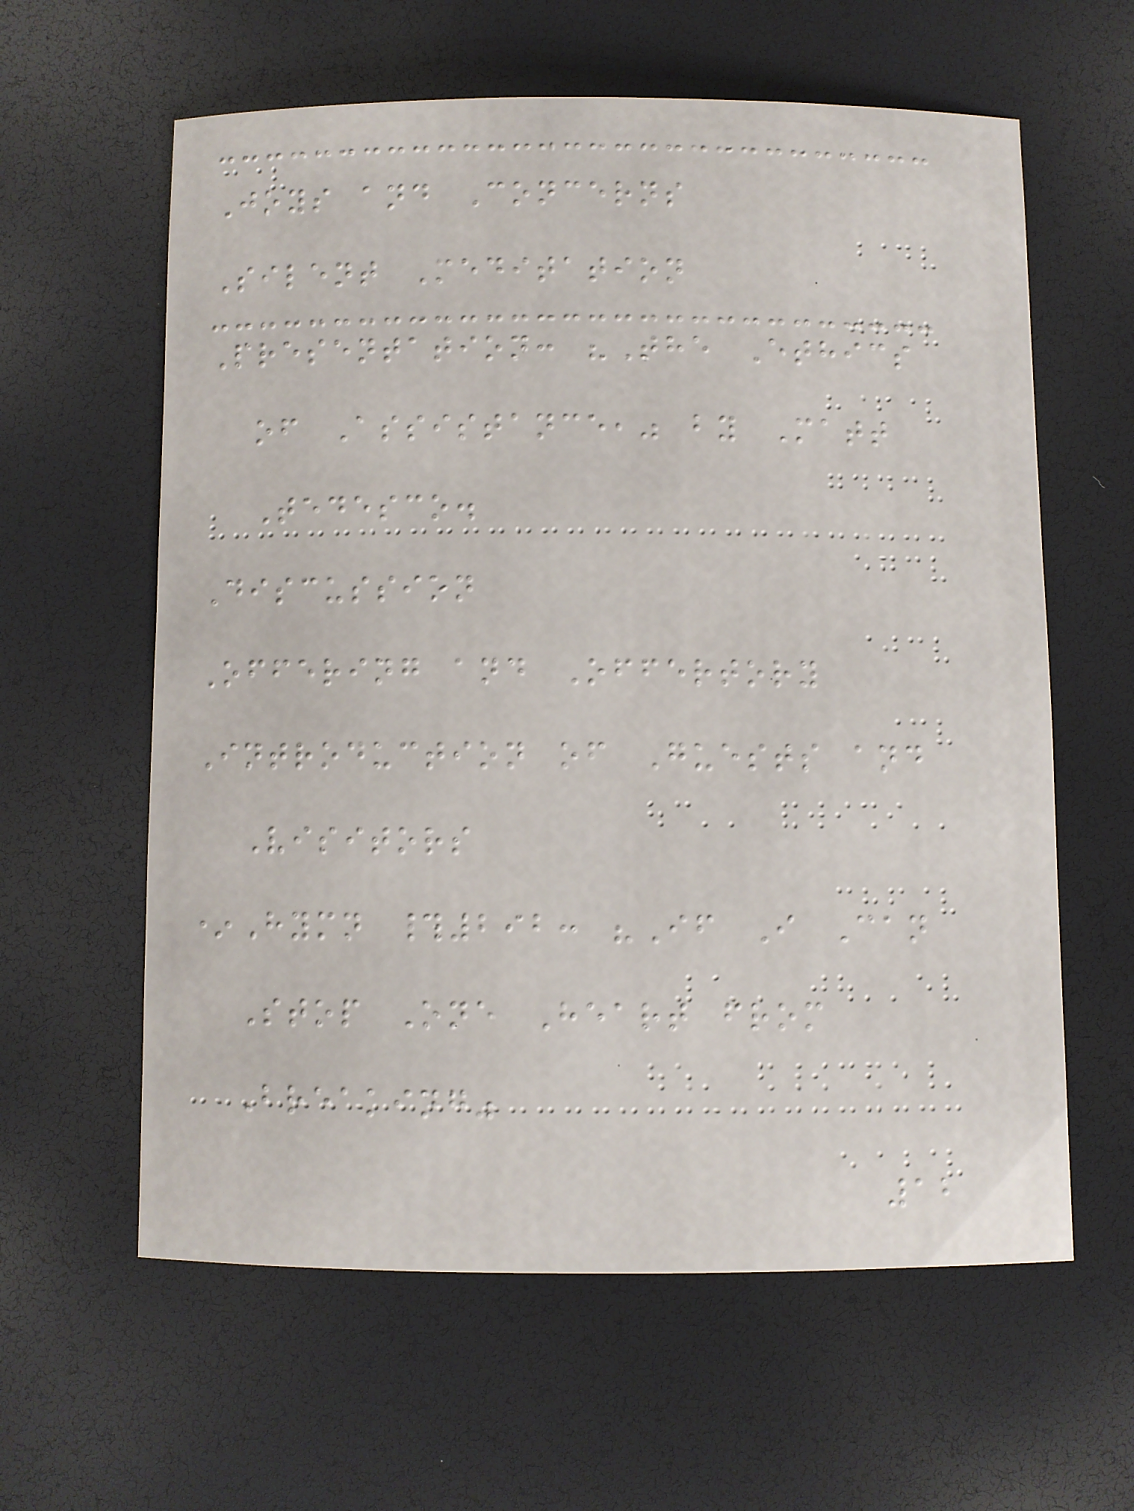Joys and Concerns
Silent Meditation
Presentation: "The Ethics
of Assistance," by Matt
Tedesco.
Discussion
Offering and Offertory
Introduction of Guests and
Visitors
*Hymn #292: "If I Can
Stop One Heart from
Breaking"
12
